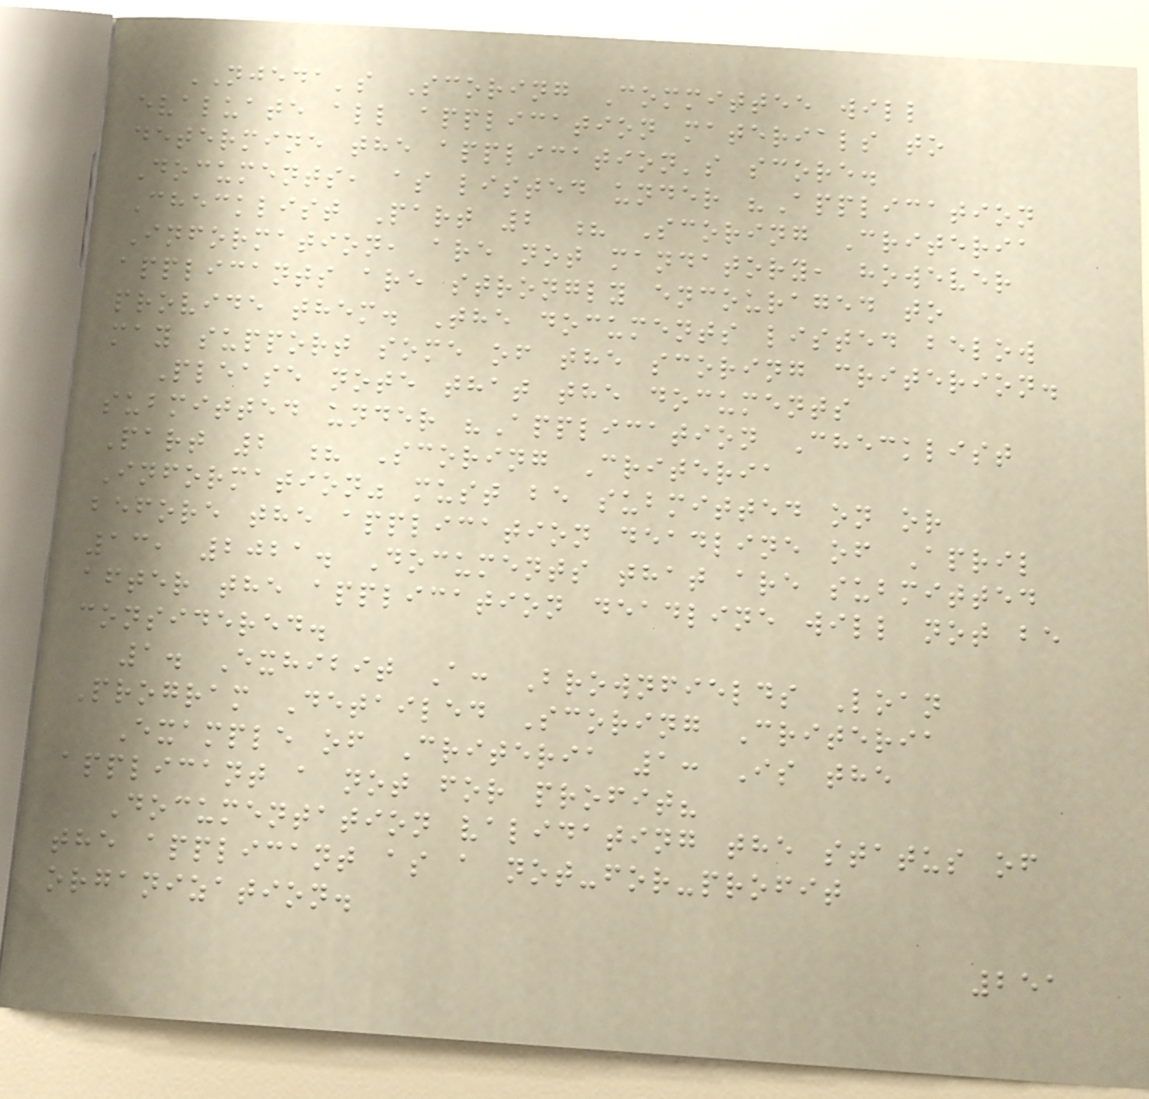NJEDA's Scoring Committee will
evaluate all application materials to
determine the application's score.
Documents, as listed under "Application
Checklist Part 2 ? Scoring Criteria
Information, are not mandatory, however
applicants are strongly encouraged to
provide them. The documents listed below
may support some of the scoring criterion.
Please note that the documents
submitted under "Application Checklist
Part 2 ? Scoring Criteria
Information" must be submitted on or
before the application deadline of April
13, 2021. Documents that are submitted
after the application deadline will not be
considered.
1. Exhibit A: Brownfields Loan
Program Detailed Scoring Criteria
Example of Criteria 1: Is the
applicant a not for profit?
Documentation validating the status of
the applicant as a not-for-profit
organization.
251
